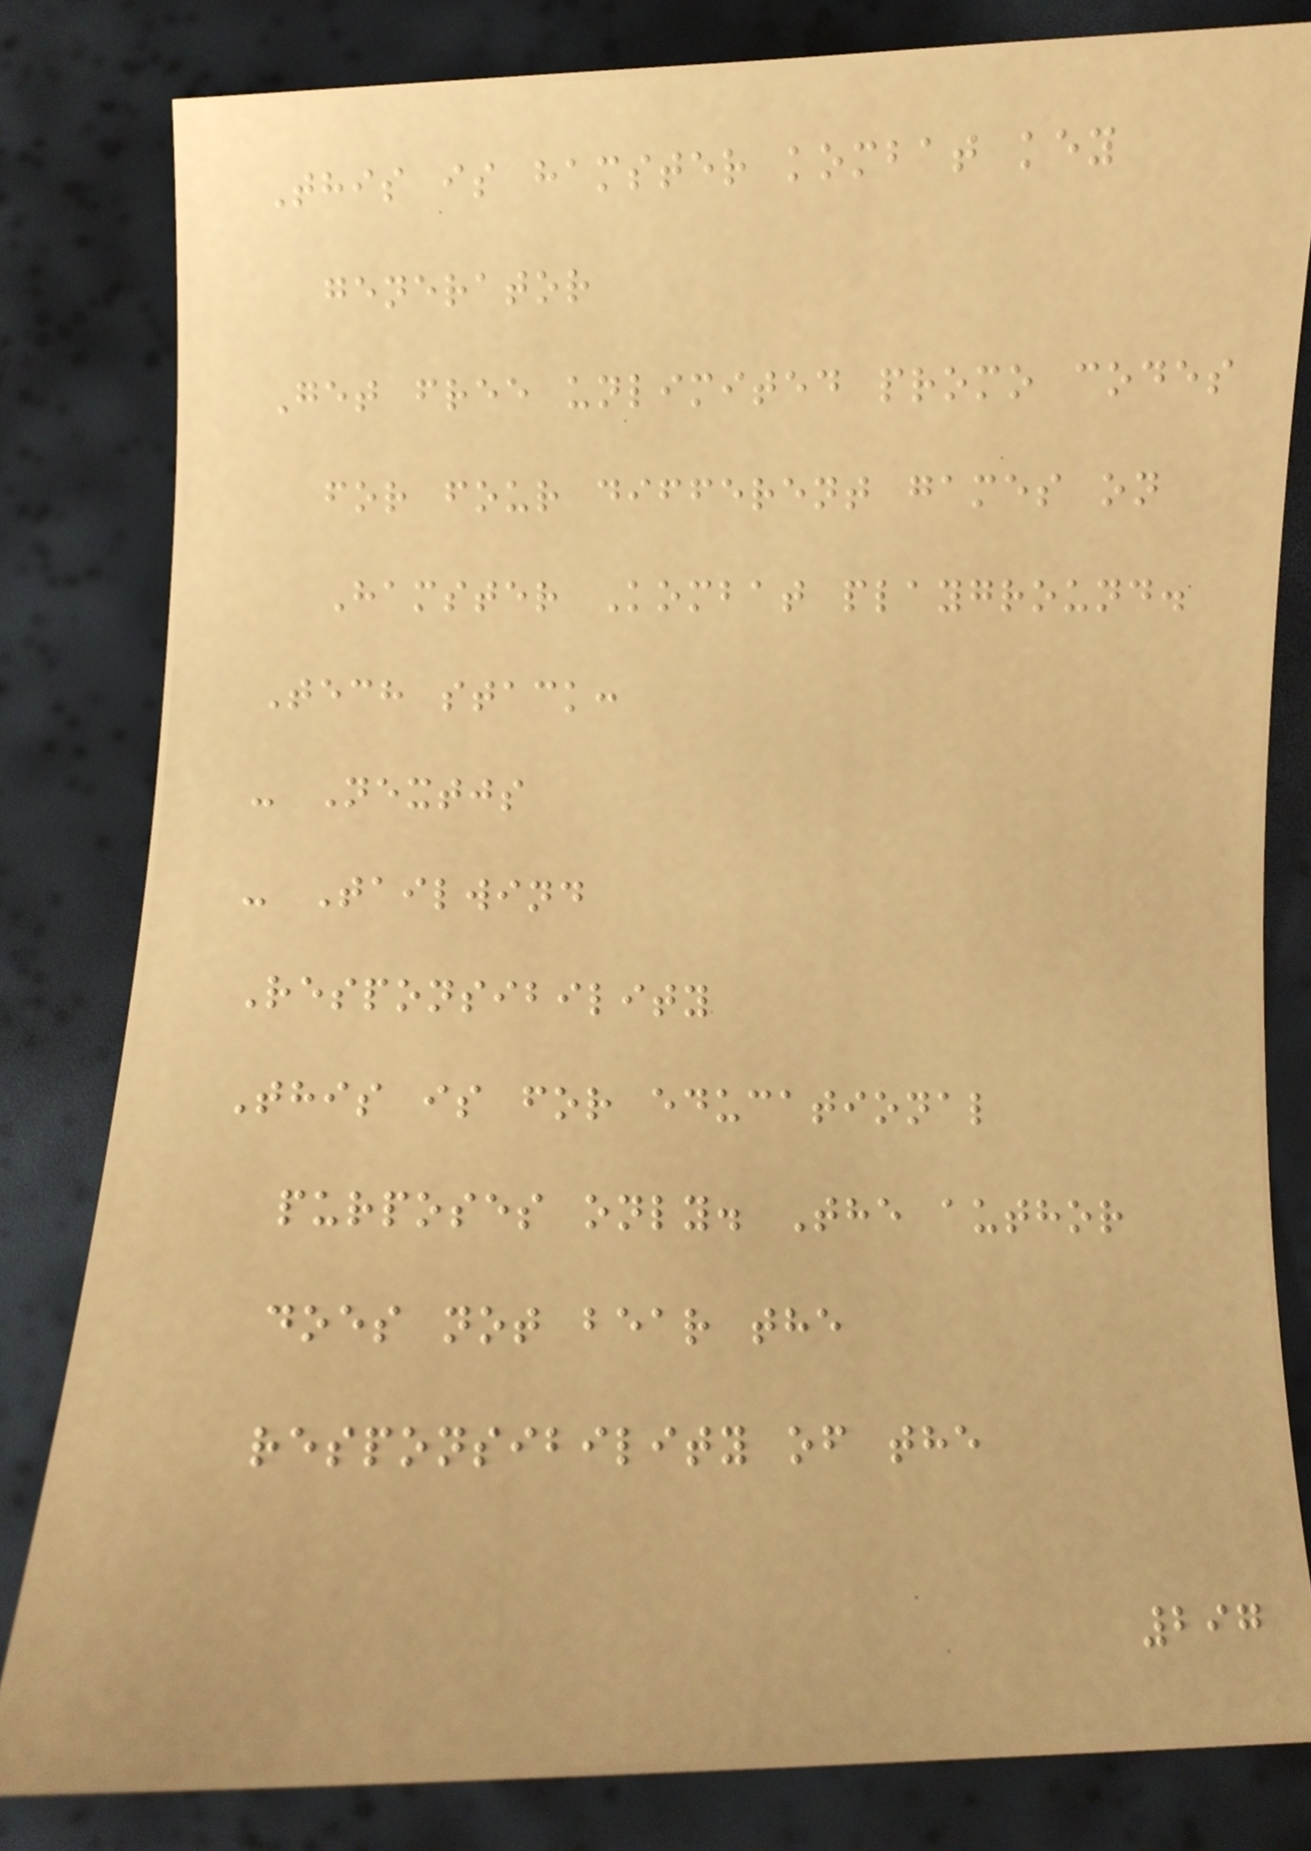This is hamster kombat key
generator
Get free unlimited promo codes
for four different games on
Hamster Kombat playground.
Tech stack:
- Nextjs
- Tailwind
Responsibility
This is for educational
purposes only. The author
does not bear the
responsibility of the
297
